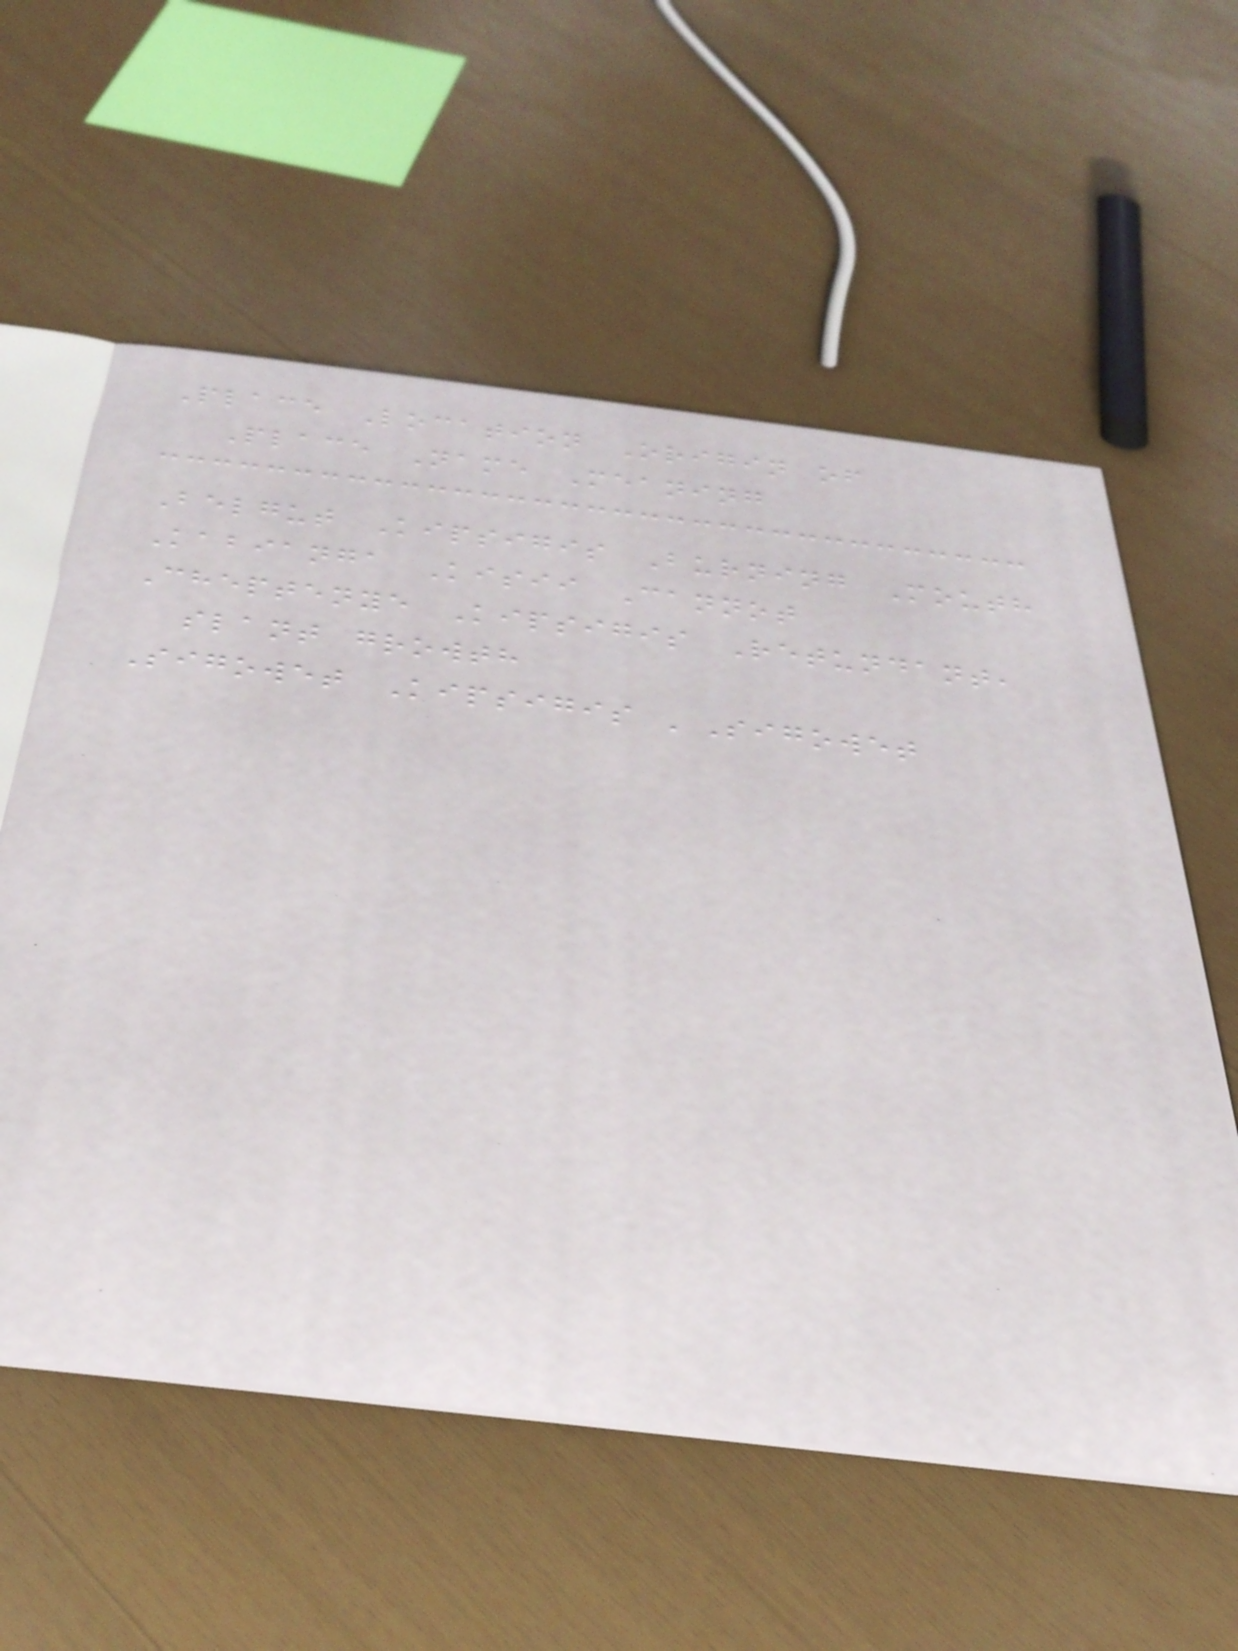Place Location Origin of
Place Name Meaning
Belgut Kipsigis Burning Mouth
Kabianga Kisii Cannot
Cheptenye Kipsigis Retundant,
slant growth
Sigowet Kipsigis 'Sigowet
